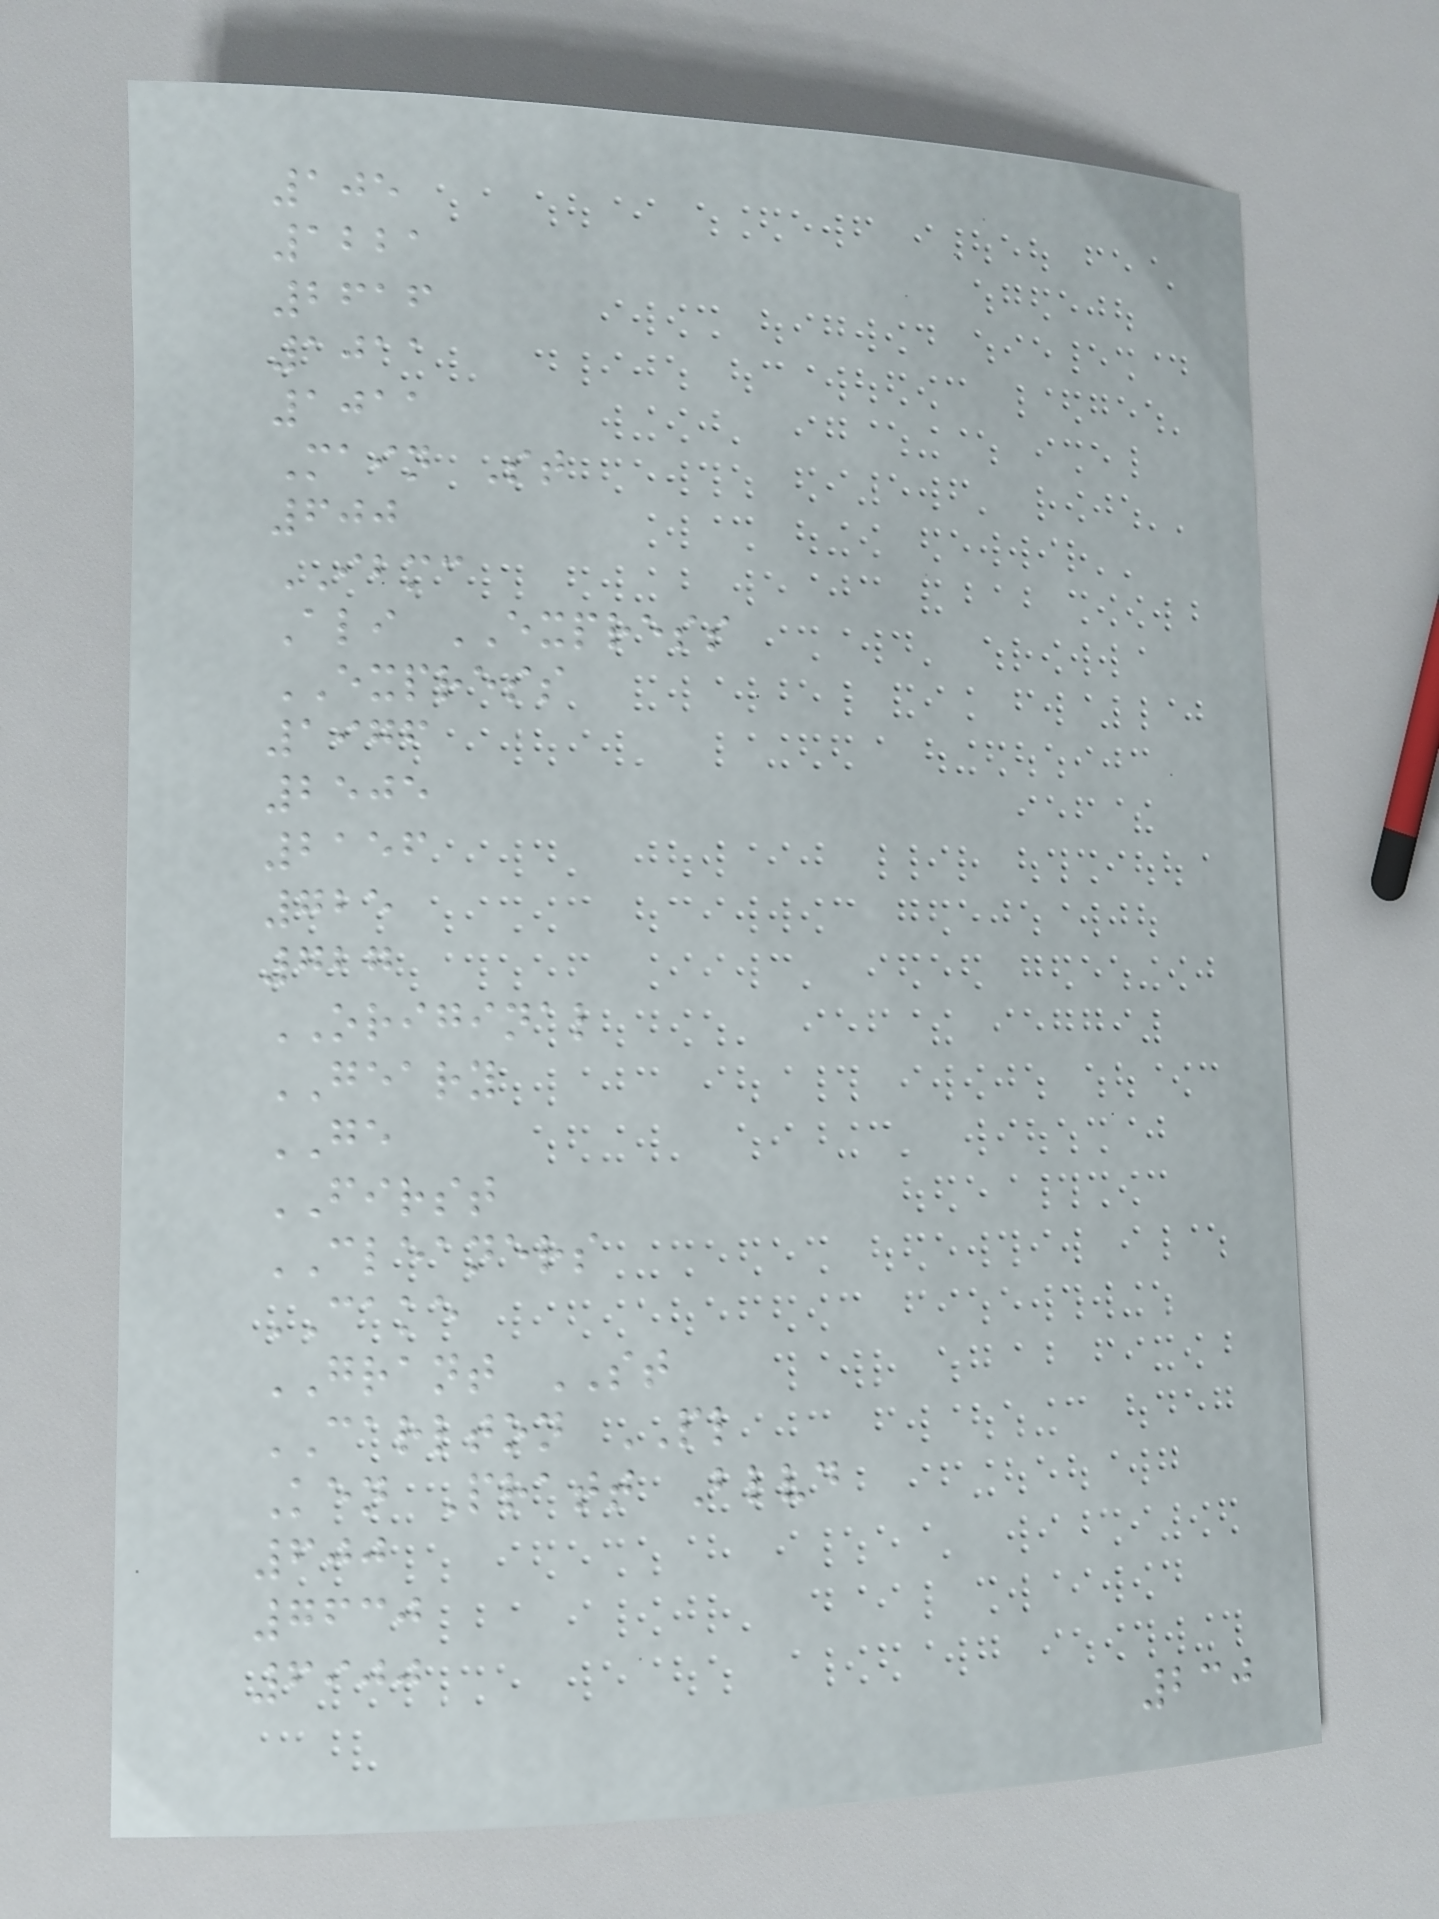105
1221
2616
1011
1011
Main St
600
IBMC
Ali EXPRESS
EXPRESS
1976
2505
2156
725
727
ORIGINAL
GEARY
GE
FIRST
CLEANERS
CAKE
GRANT ST
CARLTON PL
Ken Pratt Blvd
600
7630
6900
230
